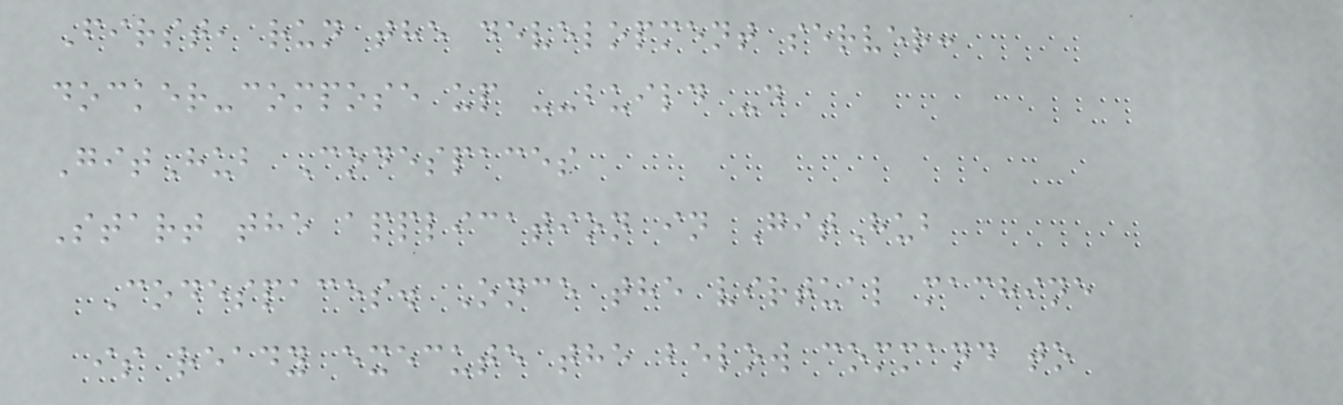First, run the development server:
docker-compose up --build -d
GitHub Codespaces
Start the application in GitHub
Codespaces. Once the virtual machine
is ready execute the below command to
